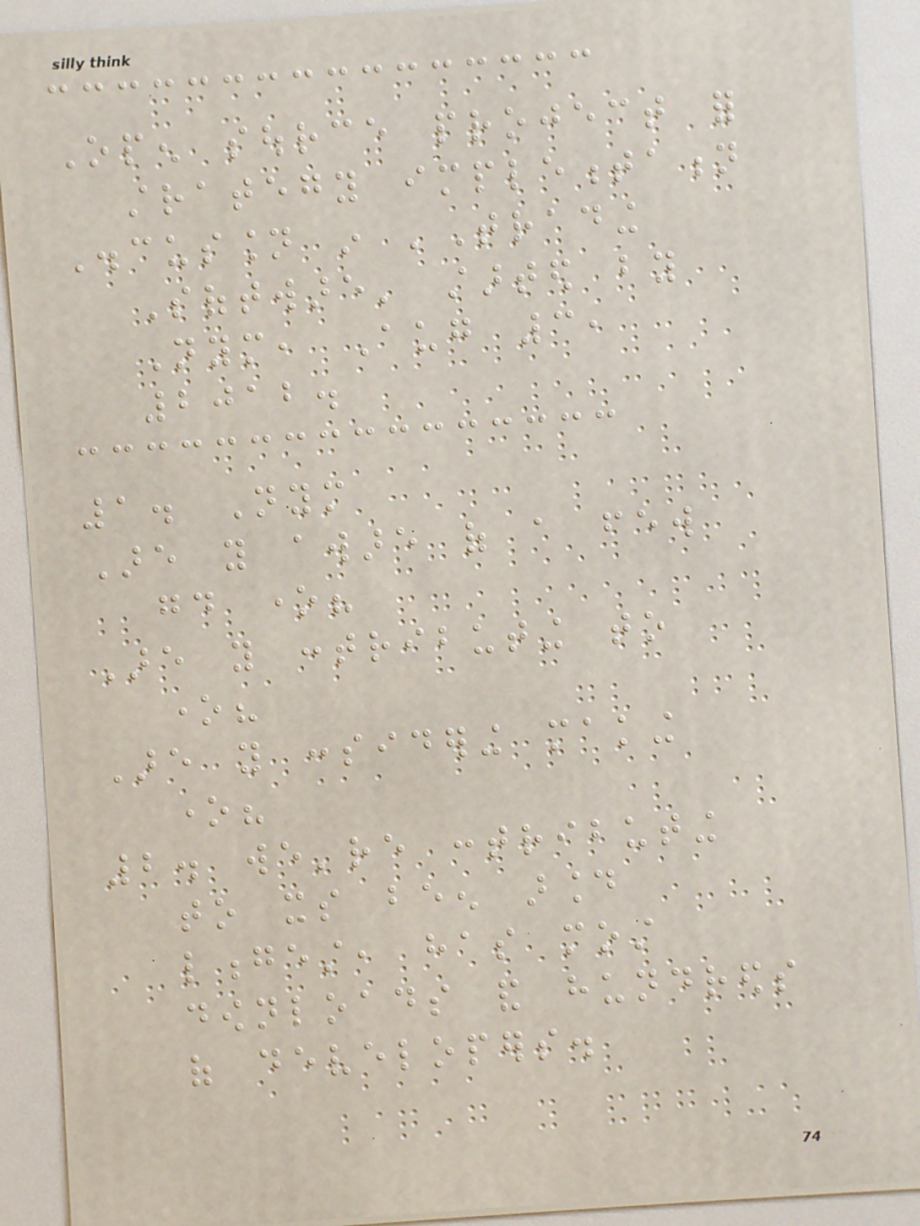Open source project for
strategy implementation
Discussion in 'Trading
Software' started by
Nym, Aug 3,
2012.
1. Nym
Are you aware of a few
good one?
Are you contributing to
one?
Are you considering making
one?
2. we're contributing
to its been around
longest, has most
downloads and hundreds
of developers.
